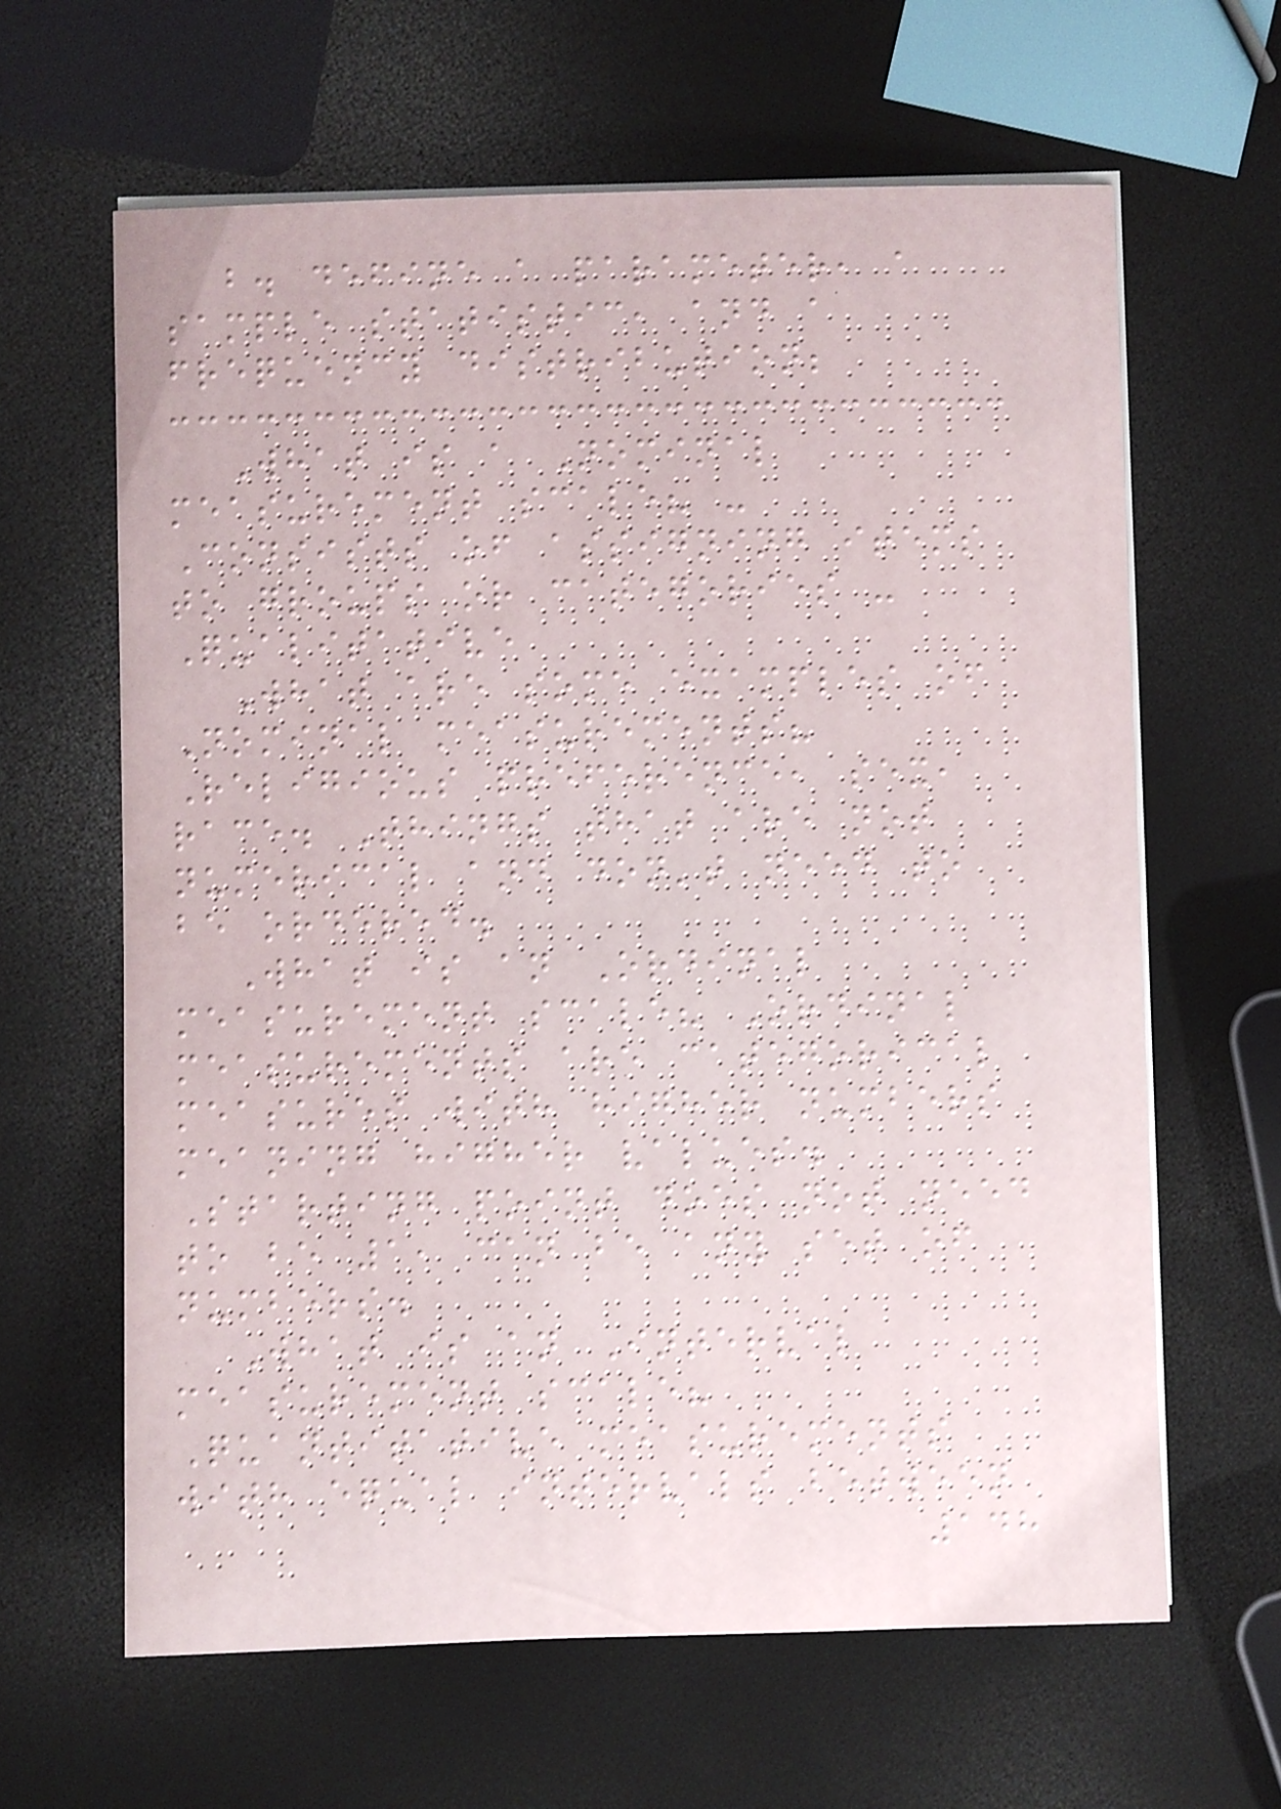b. define a parameter, a
sample statistic, and a
frequency distribution;
What is a Nominal
measurement scale? -
Consists of assigning items
to groups or categories -
Qualitative
What are some examples of
Nominal measurements?
Religious preference, sex,
race. Things that are not
numerical and don't need to
be ordered.
What is an Ordinal
measurement scale? Ordinal
measurements are categorical
measures with higher numbers
meaning higher values.
Starting point does not need
to be 1, can be any set of
numbers.
What is an Interval
measurement scale?
Quantitative measurements
with equal intervals between
148
